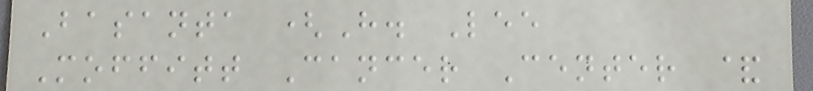Basanta (H. Lee
Moffitt Cancer Center &
